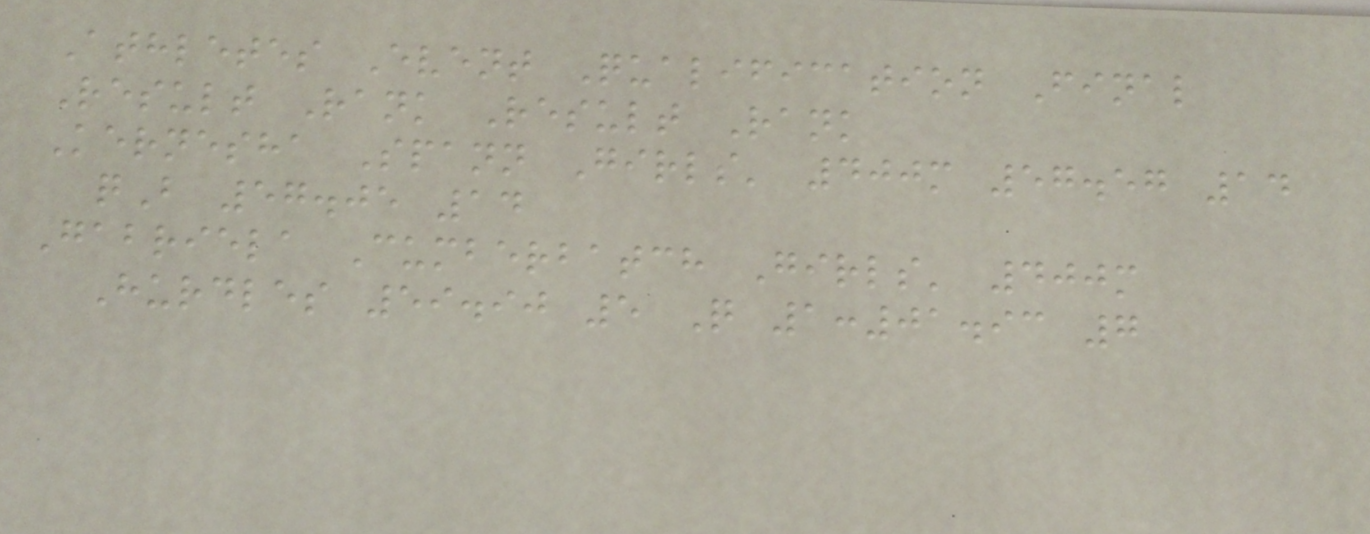Athletes Event Qualification Final
Result Rank Result Rank
Kernesha Spann Girls' 400m 57.57 14
qB 57.05 14
Gabriela Cumberbatch Girls' 400m
Hurdles 59.90 5 Q 1:01.93 7
